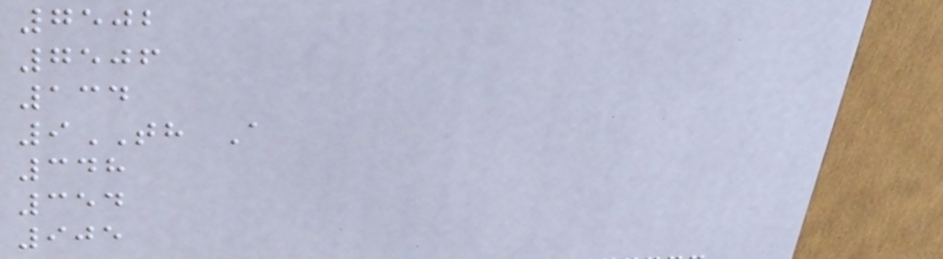7502
7506
134
9TH A
348
354
905
